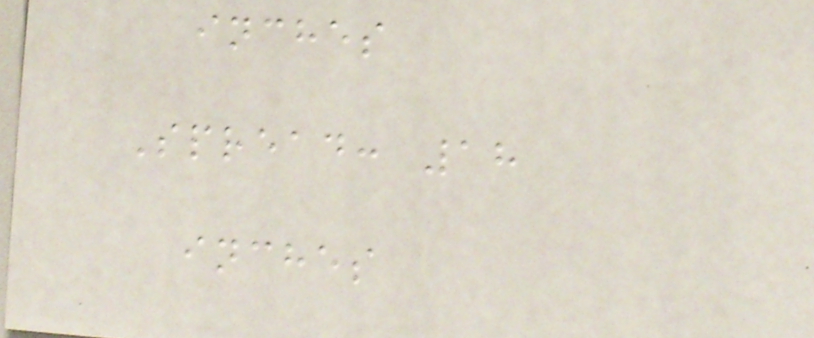inches
Spread: 18
inches
